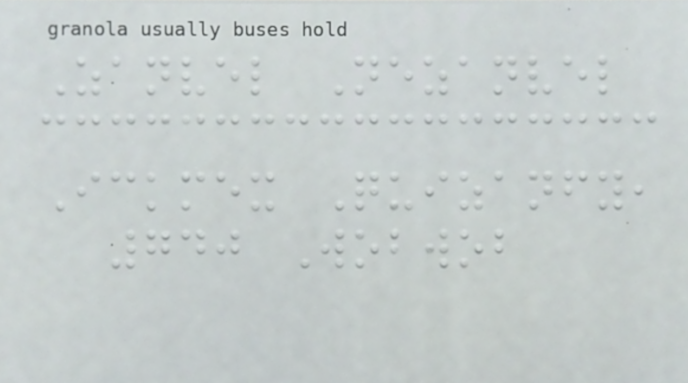Zanvel Nezanvel
Ickmex Quizanfy,
740 Wobwob
